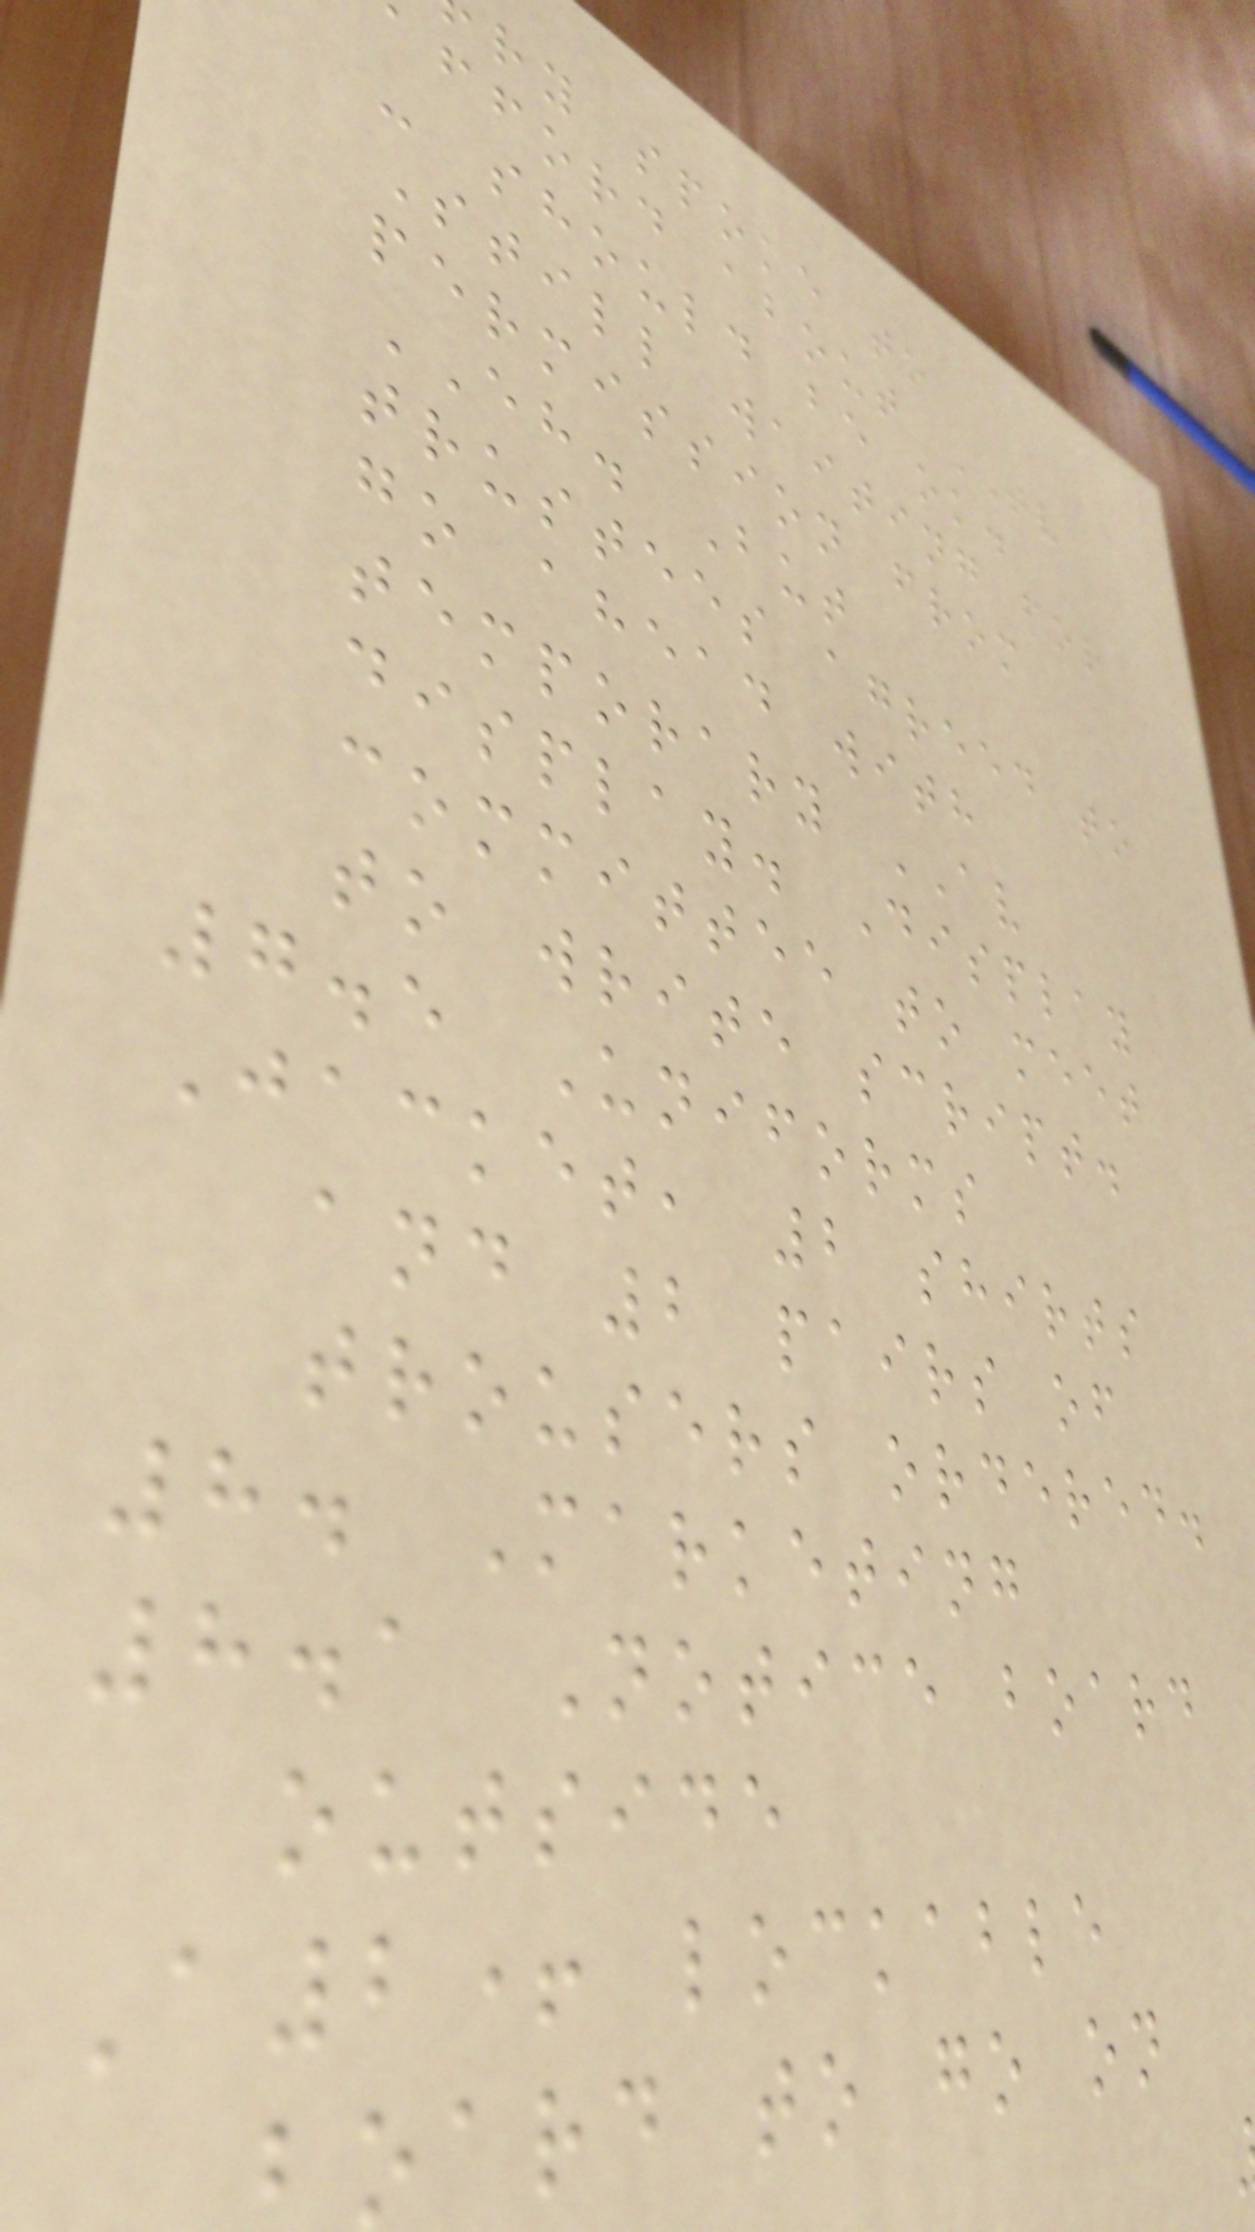ry spoke to
afford about TV
- should be ok.
Still waiting for
permission from
EH. But
trustees agreed to
go ahead with
temporary AV
display. Display
committee to meet
to write script.
7.5 Uniforms
Jacket, 2 shirts
and 2 pairs of
trousers ordered.
8. Marketing
8.1 Notice board
outside
A2+ lockable
oard to go on
